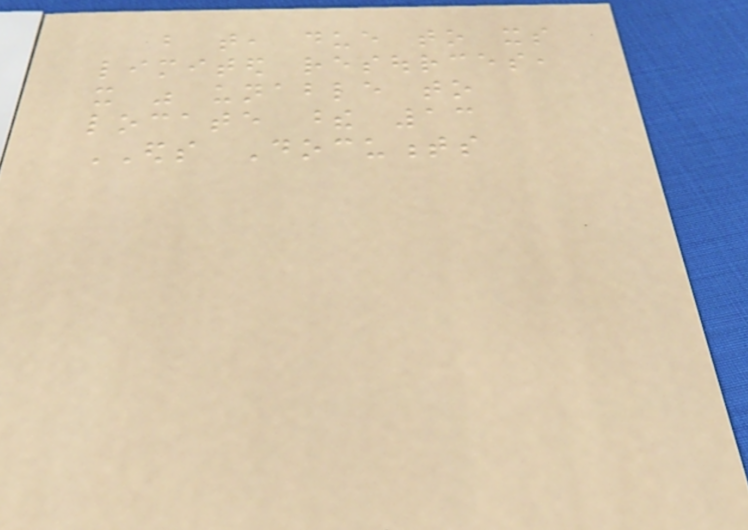but that, due to its
limited resources,
it was unable to
locate these 13
EDS Documents
